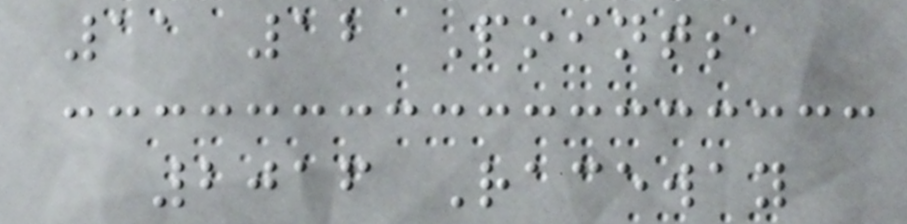11 12 Points
2016 Raceway
